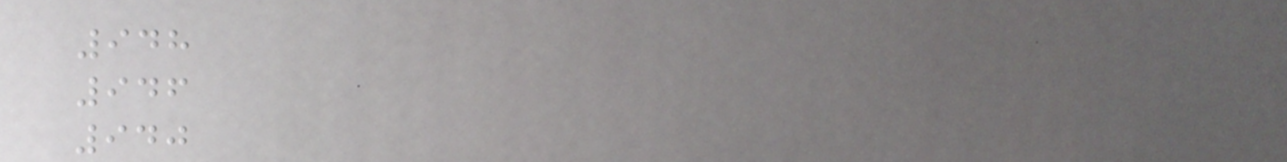948
946
940
